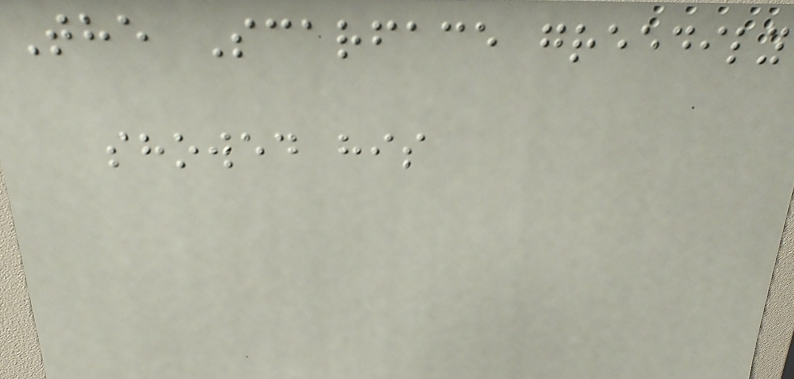The Scarface greedily
showed his
